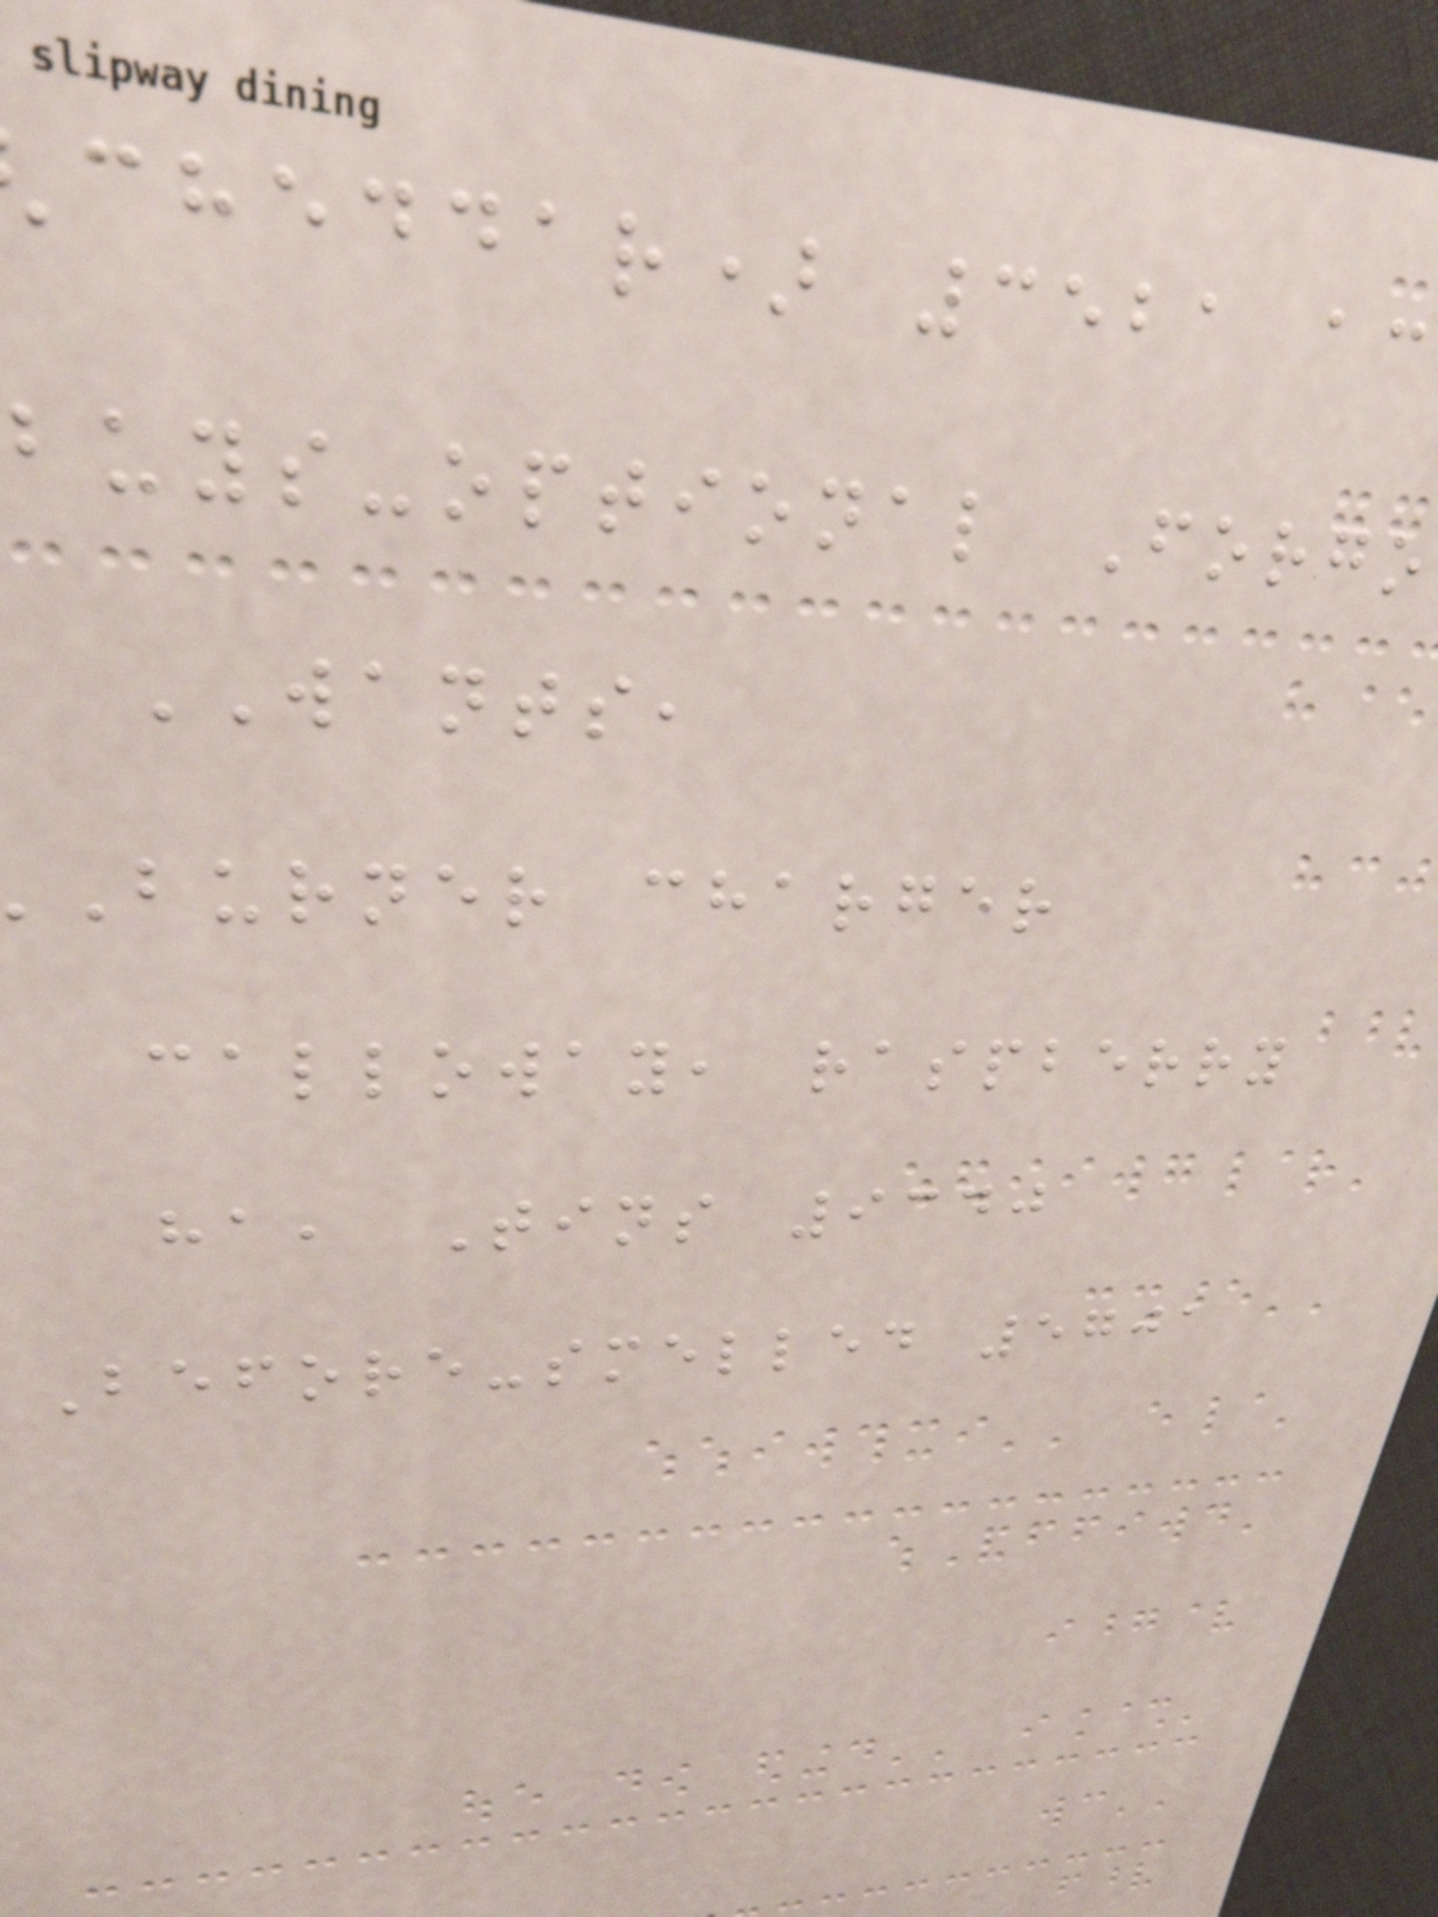cheddar) 3521 ac
buys-optional Forgo
WANTS,
burner charger
calloway, raspberry
ha, Tins 9340
Before-smelled 5701
